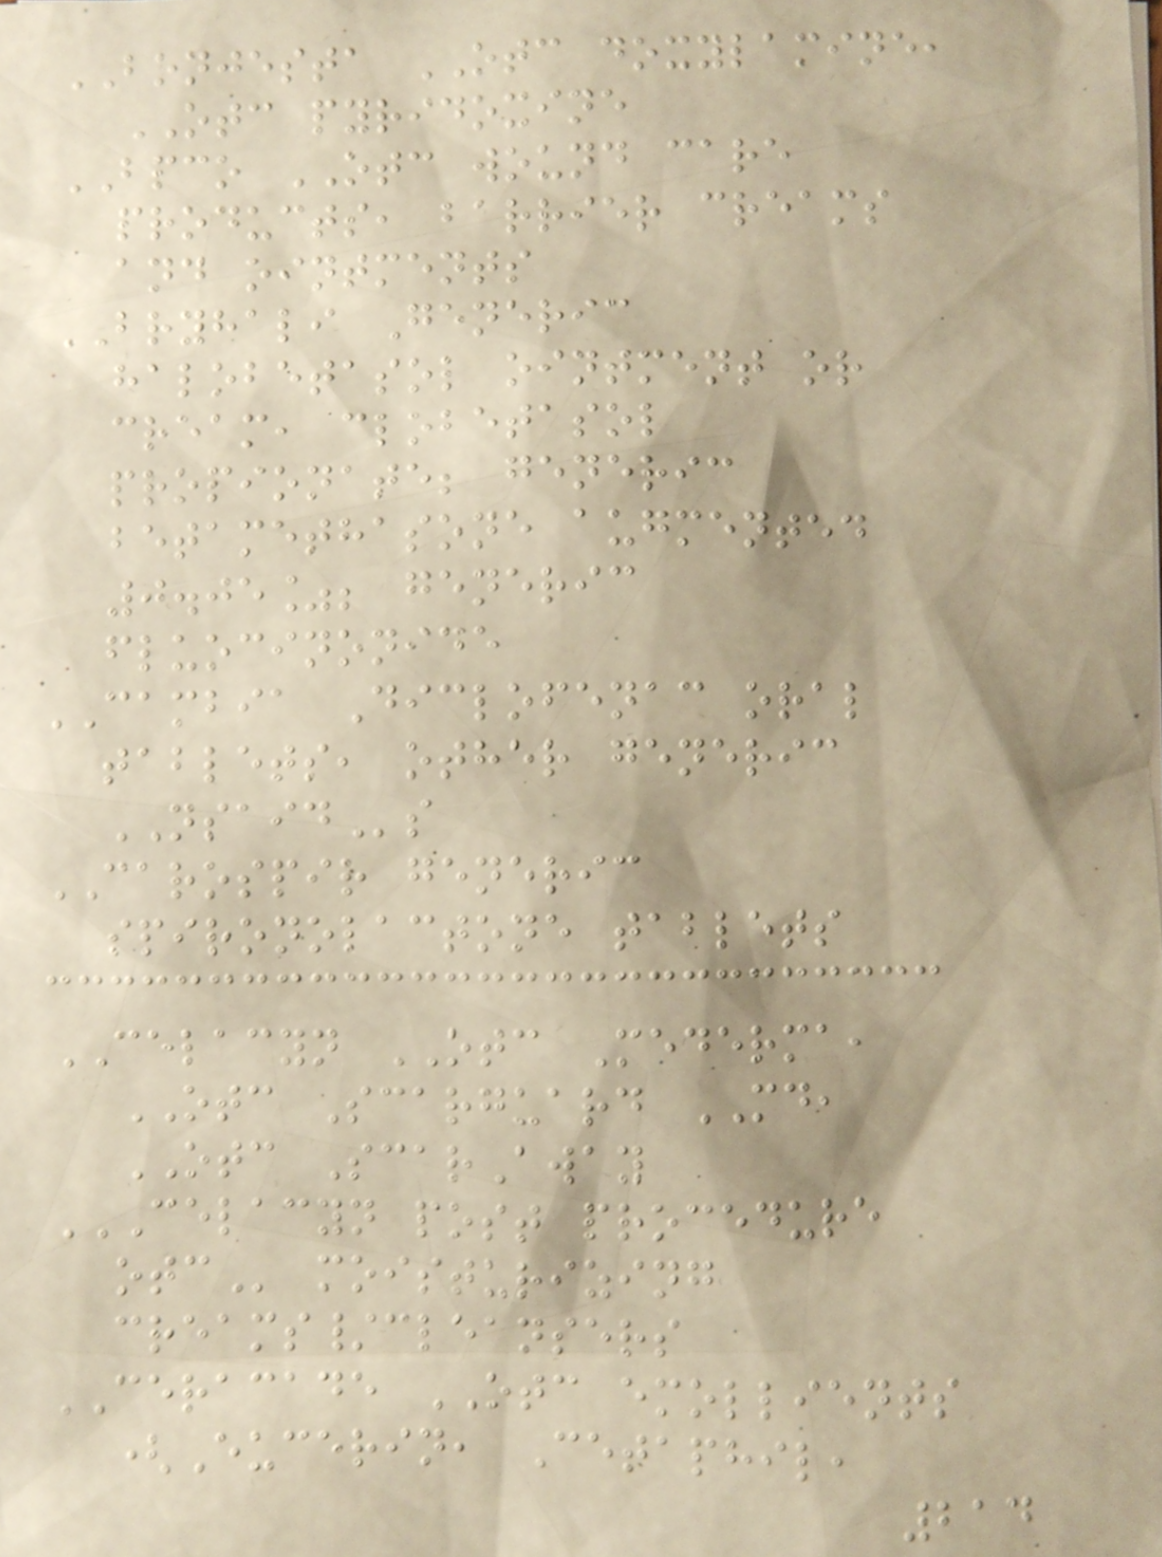BONJESTA OTC doxylamine,
OTC pyridoxine
BPCO OTC wound care
products, barrier creams
and ointments
BRYHALI Generic
halobetasol ointment or
cream, clobetasol
propionate; generic
betamethasone augmented
0.05%; generic
fluocinonide
CAMBIA Diclofenac oral
tablets, other generic
NSAIDs
CAROSPIR generic
spironolactone tablets
CELACYN OTC Mederma,
OTC Scarguard MD,
OTC ScarAway
CELACYN POST PROCEDURE
OTC moisturizing
creams/cleansers
CERACADE OTC emollients
(Eucerin, Cetaphil,
214
